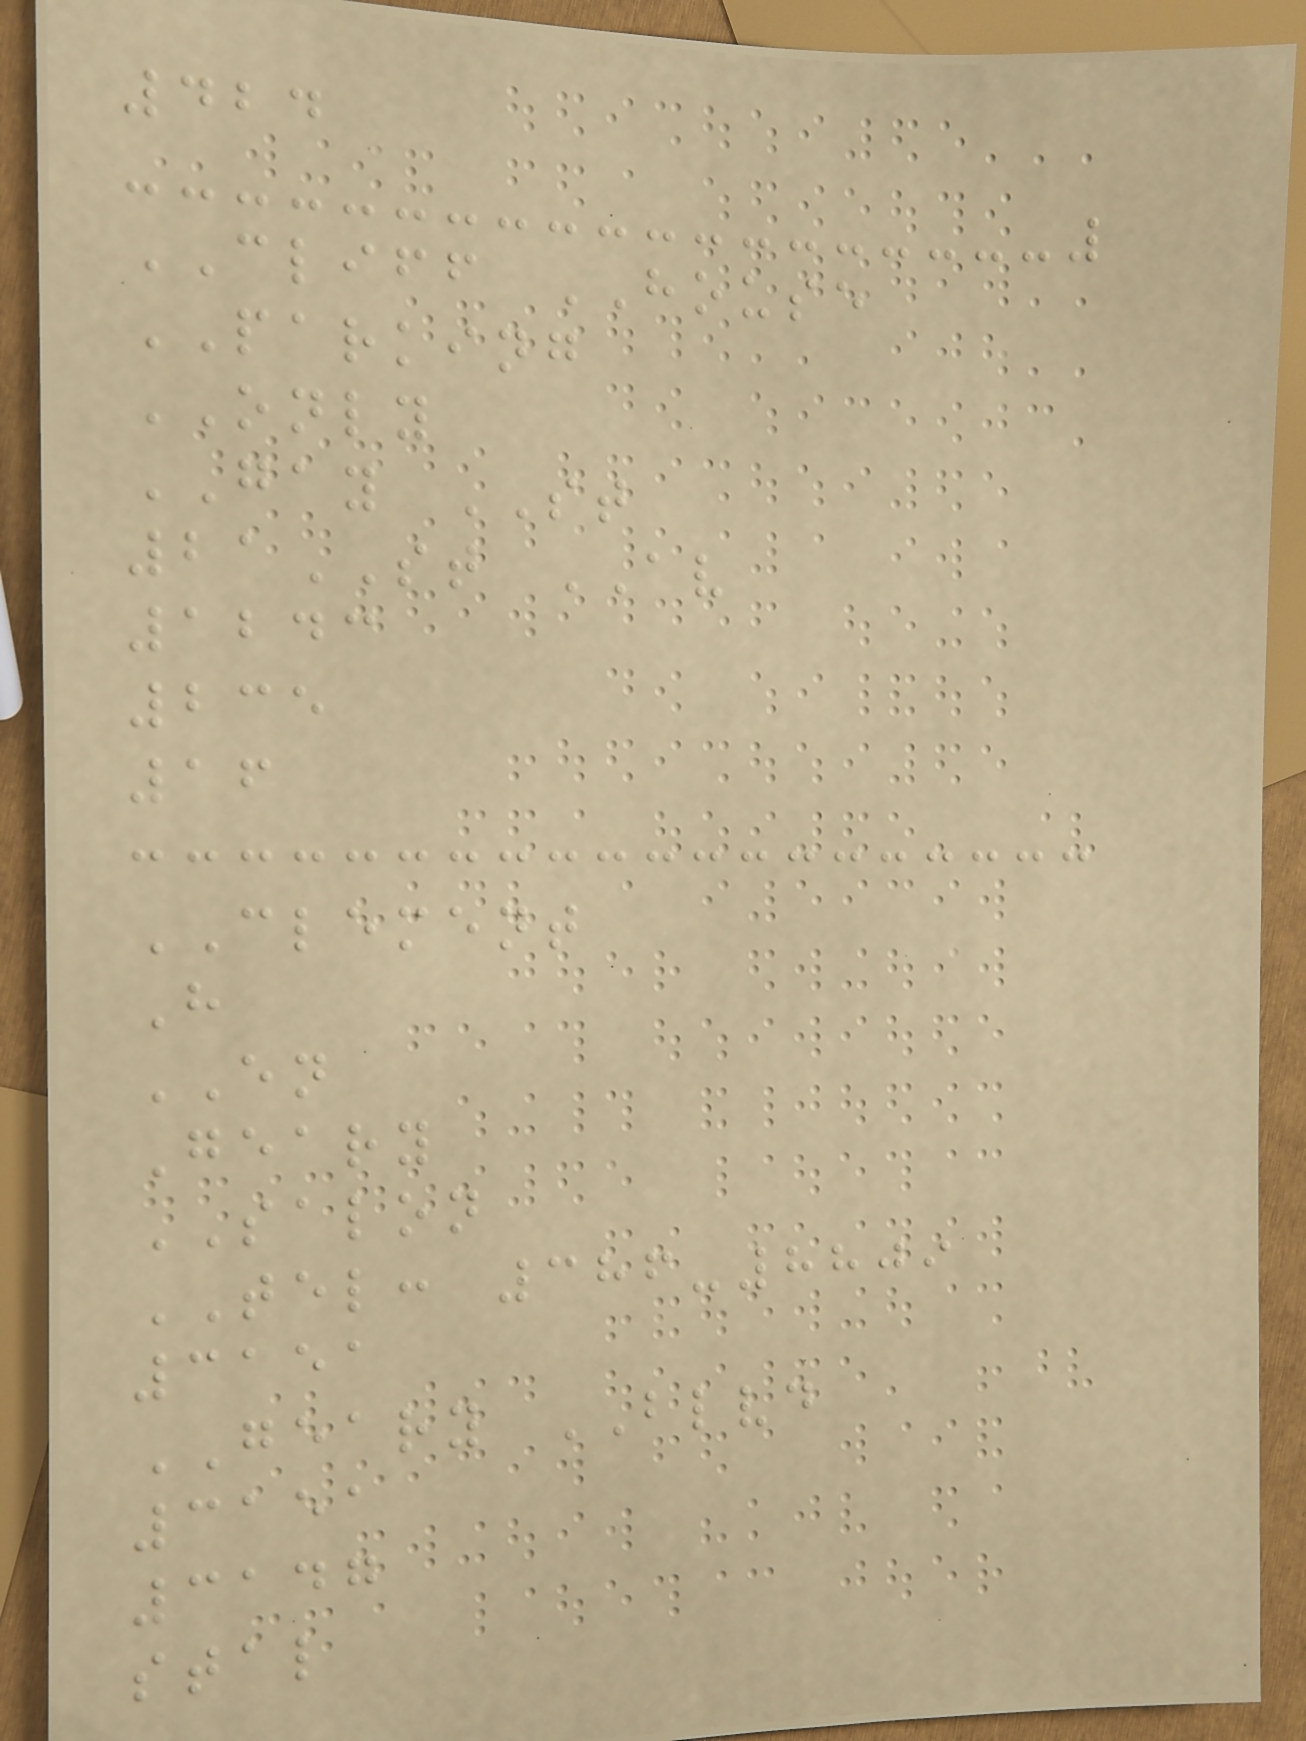424
CLIFF HOUSE
PARKING
ONLY
GAY ST
21ST AV
1243
235
16
CLEMENT
H
EN
Geary
SALON
TEL: 386-8809
3151
GEARY BLVD
3151
3147
stal
